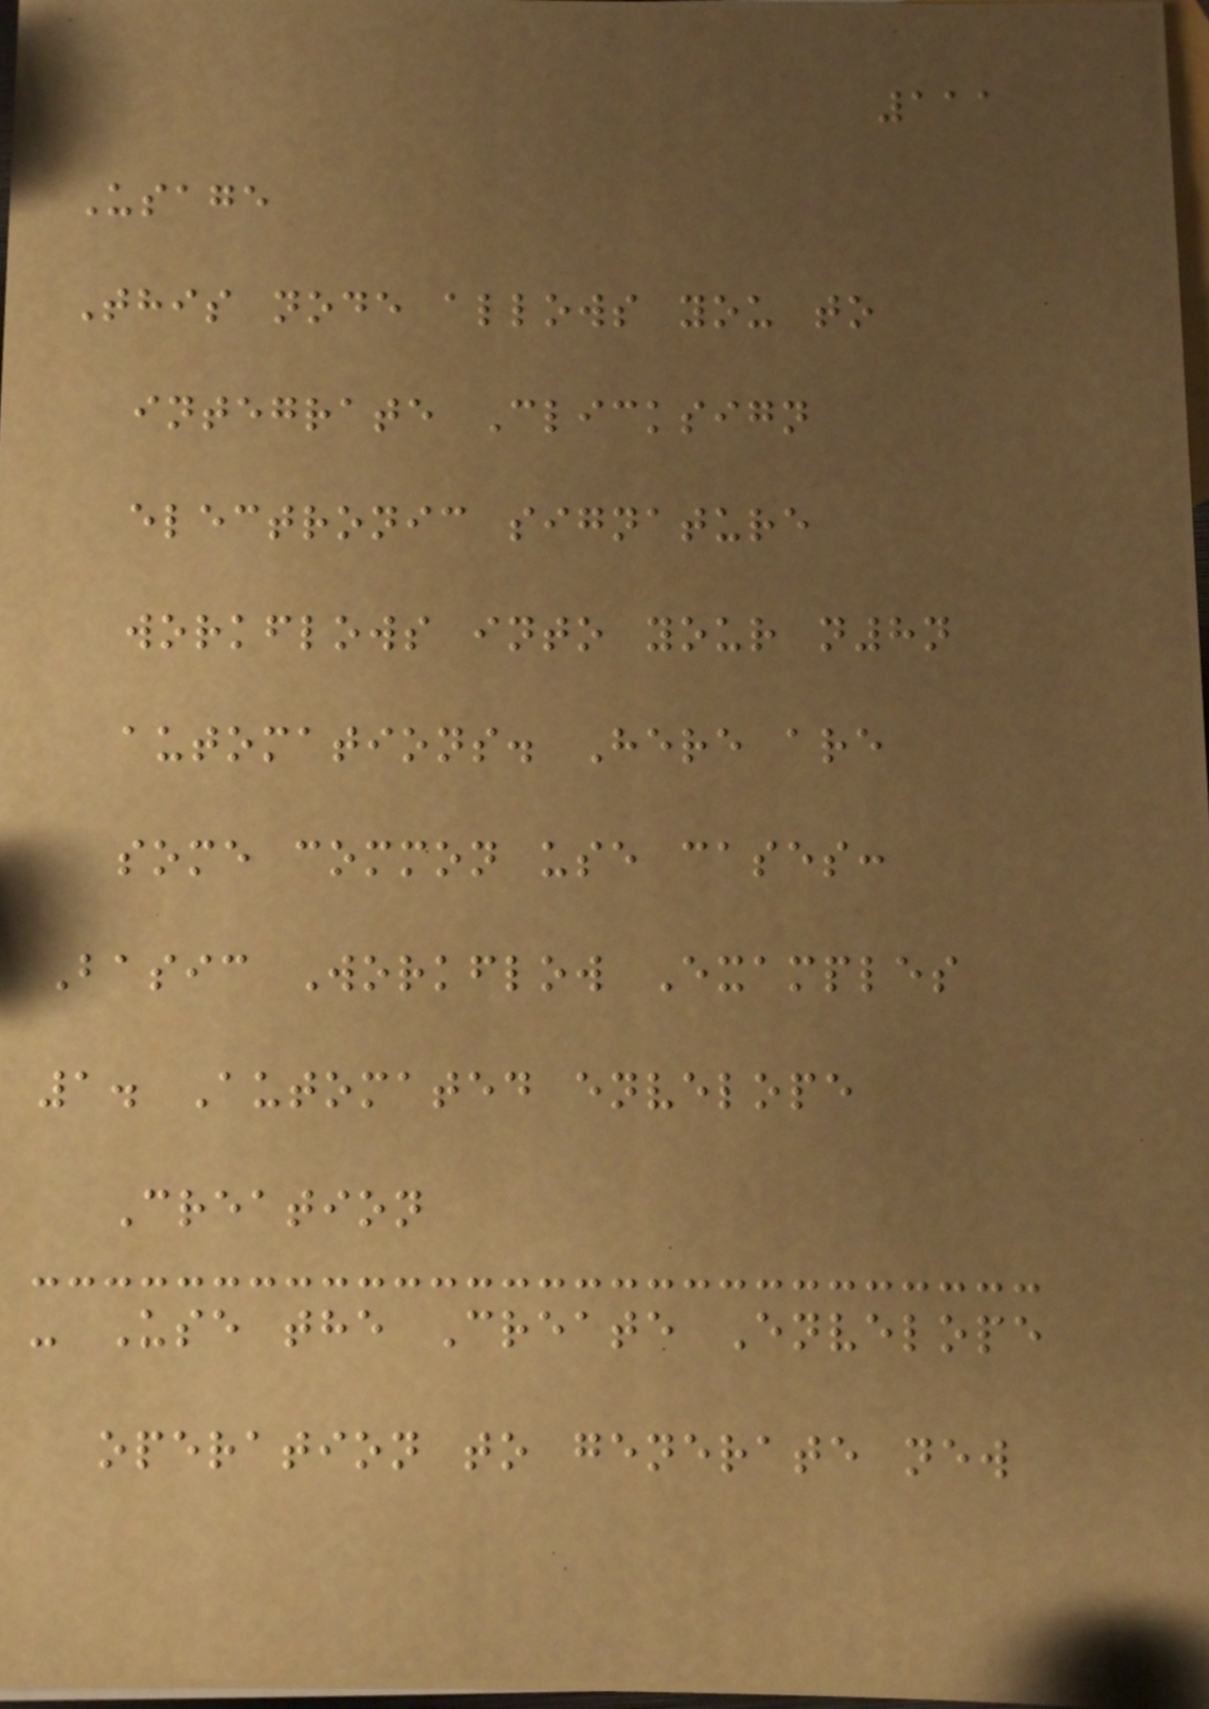111
Usage
This node allows you to
integrate Clicksign
electronic signature
workflows into your n8n
automations. Here are
some common use cases:
Basic Workflow Examples
1. Automated envelope
Creation
- Use the Create Envelope
operation to generate new
